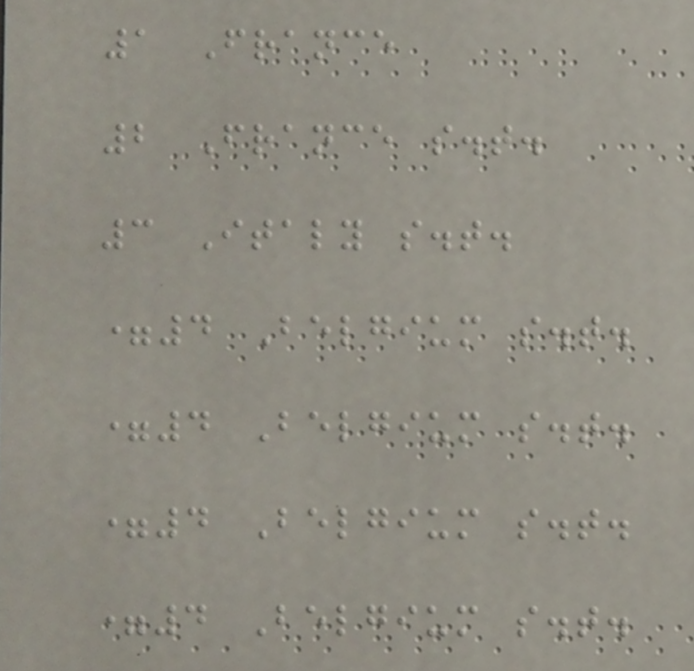1 France
2 France s.t.
3 Italy s.t.
=4 Belgium s.t.
=4 Belgium s.t.
=4 Belgium s.t.
=4 Belgium s.t.
